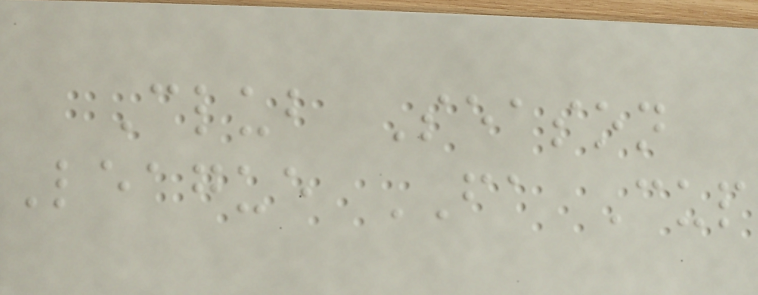Club Season
League FA Cup
